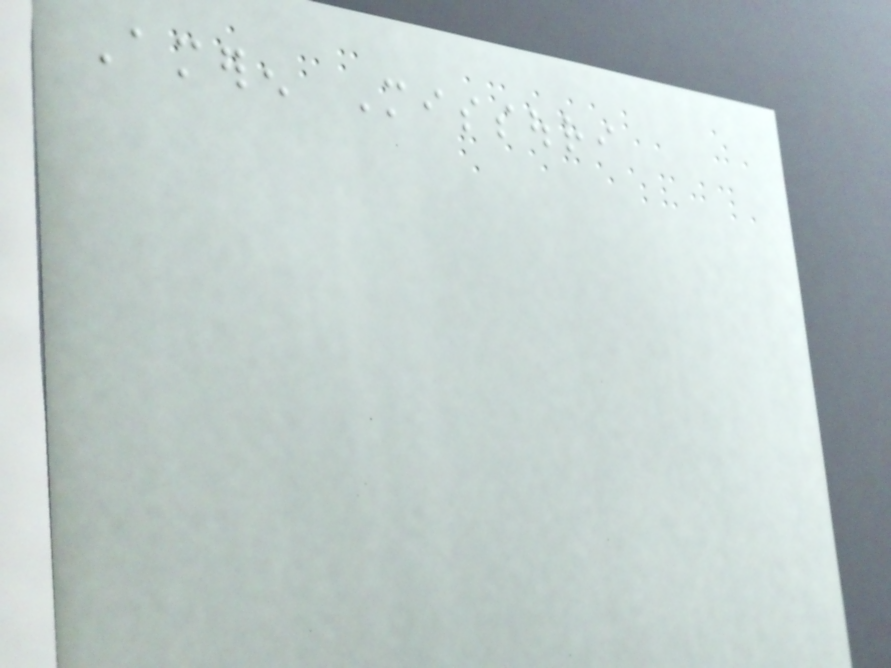Ameren Missouri
